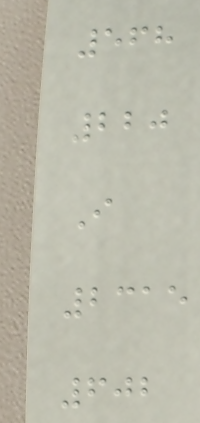568
220
I
2315
602
